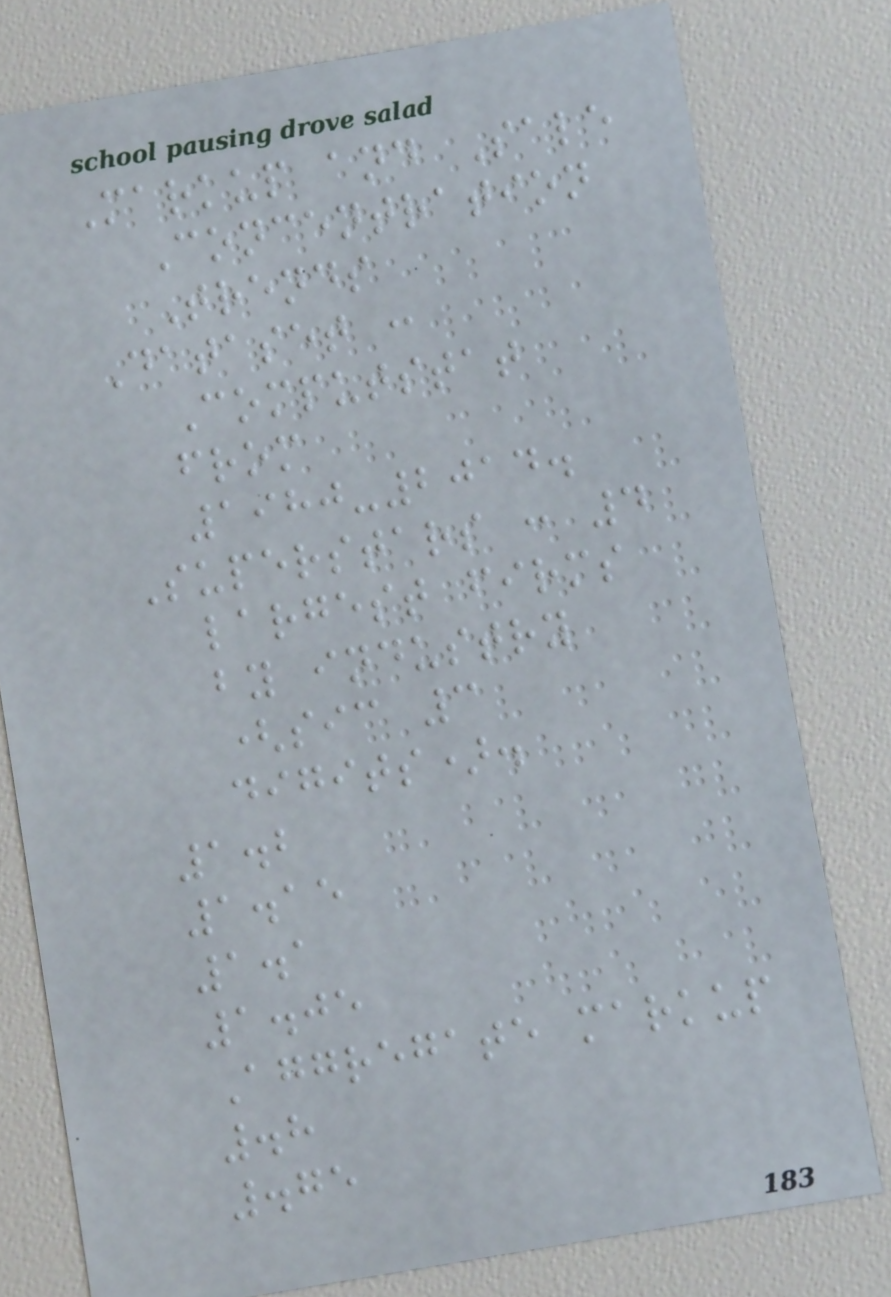Markup and Sale
Concentration
Trends
Dataset :
Computstat
from
1980-2014.
Superstars : 4
largest firms
by industry
(sic 3
digits).
1.2
1.15
1.1
1.05
Aggregate markup
.8
.75
